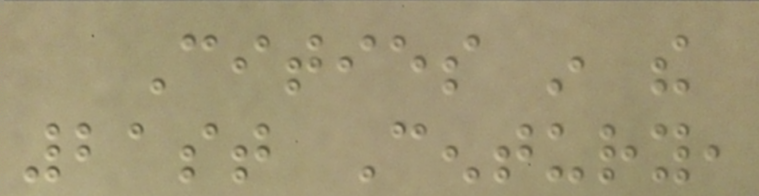Cities in the
21st Century,
